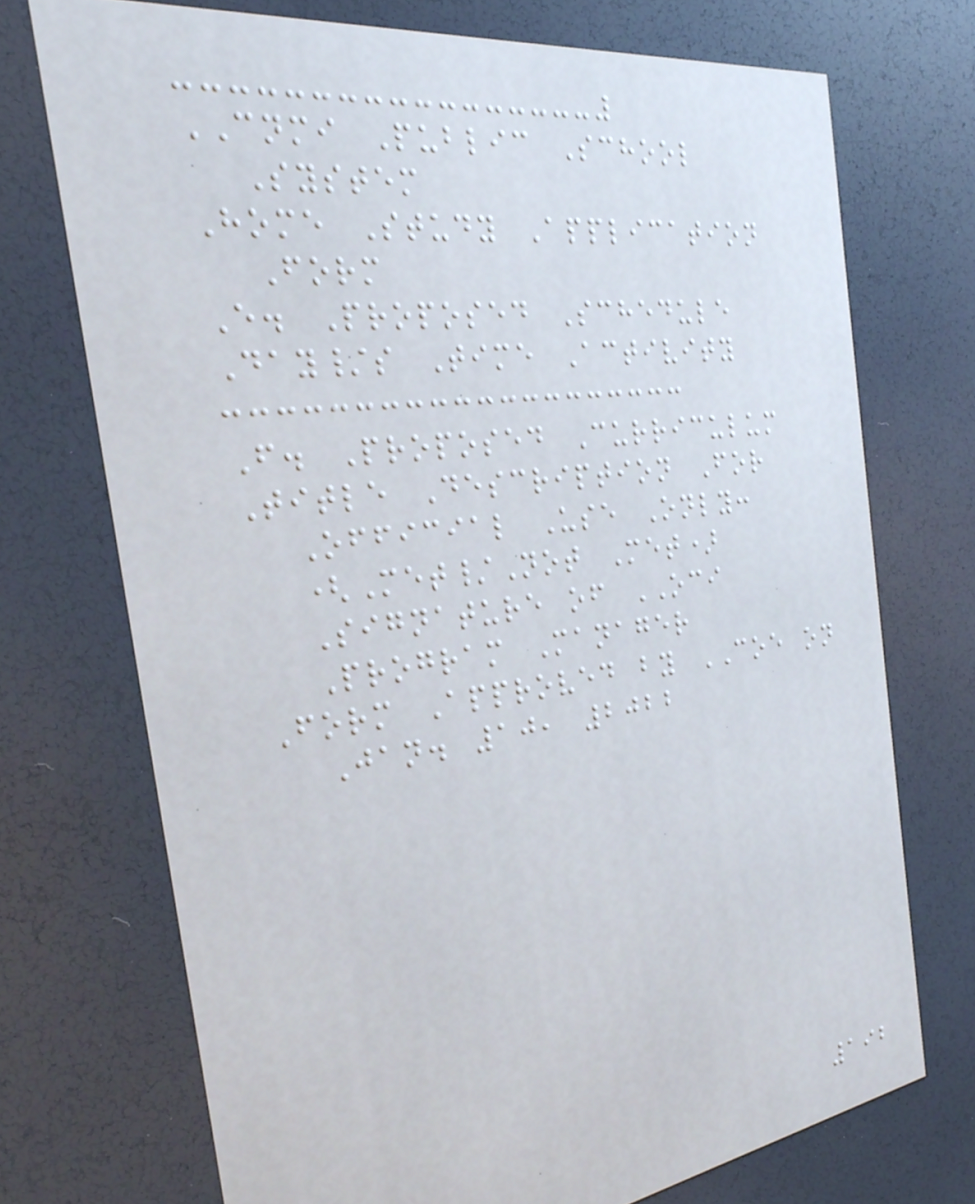CNMI Public School
System
Home Study Application
Form
E. Proposed Schedule
Day/s Time Activity
F. Proposed Curriculum
Title Description For
Official Use Only:
(Met/Not Met)
Signature of OCI
Program Manager
Form Approved by COE on
Jan. 10, 2022
192
